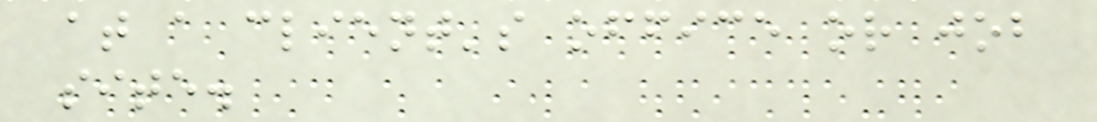at a client's office or job
site.
